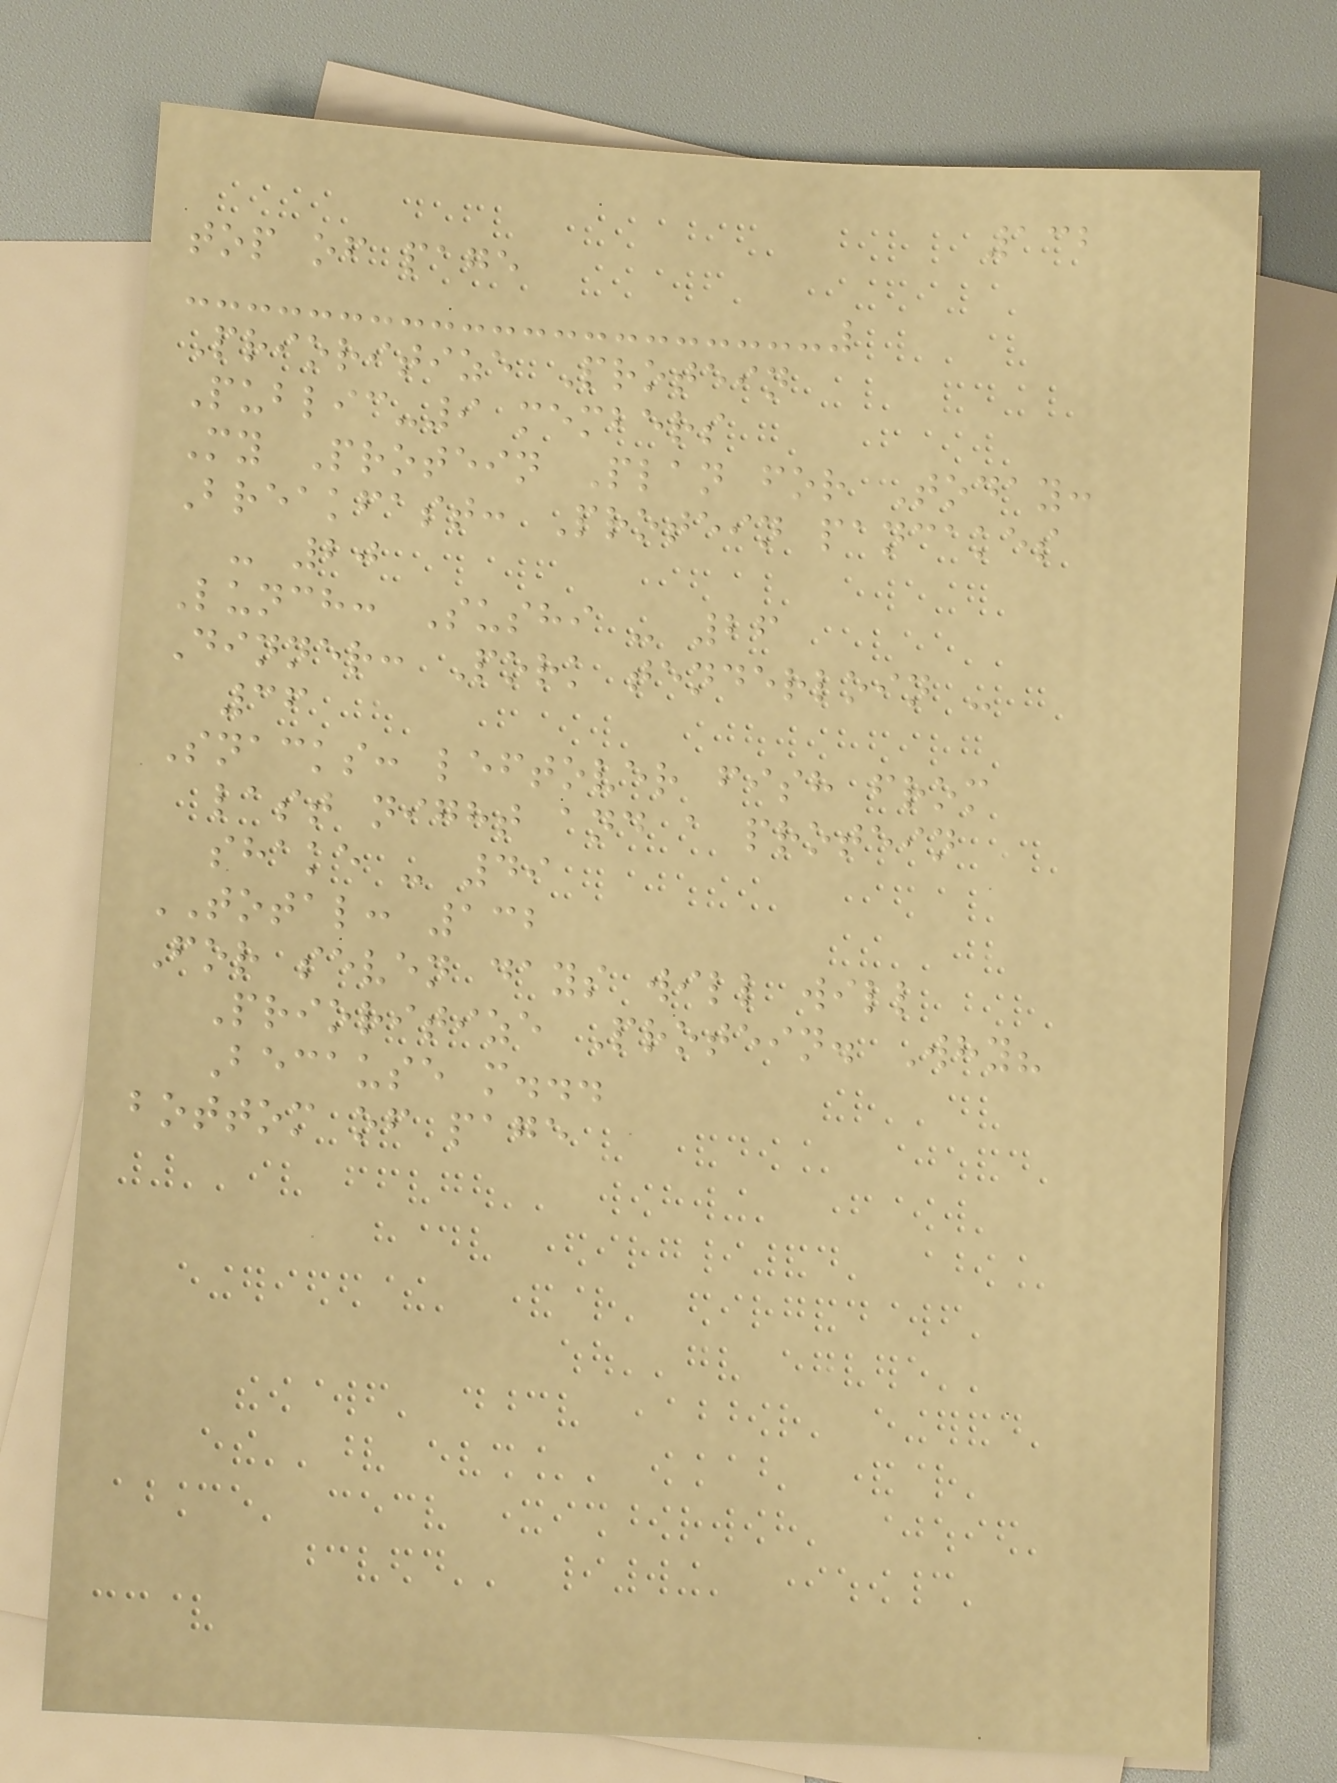132
top of page
Prioritize Protein
Public-9 members
My Protein Plan for Today:
Breakfast: Protein pancakes
- 20
Lunch: Sushi - 26
Dinner: Pork tenderloin -
36
Snacks: leftover fish from
last night and a protein
shake - 49
TOTAL: 132
For seven days will will
Prioritize Protein. Why?
Because m...
bottom of page
